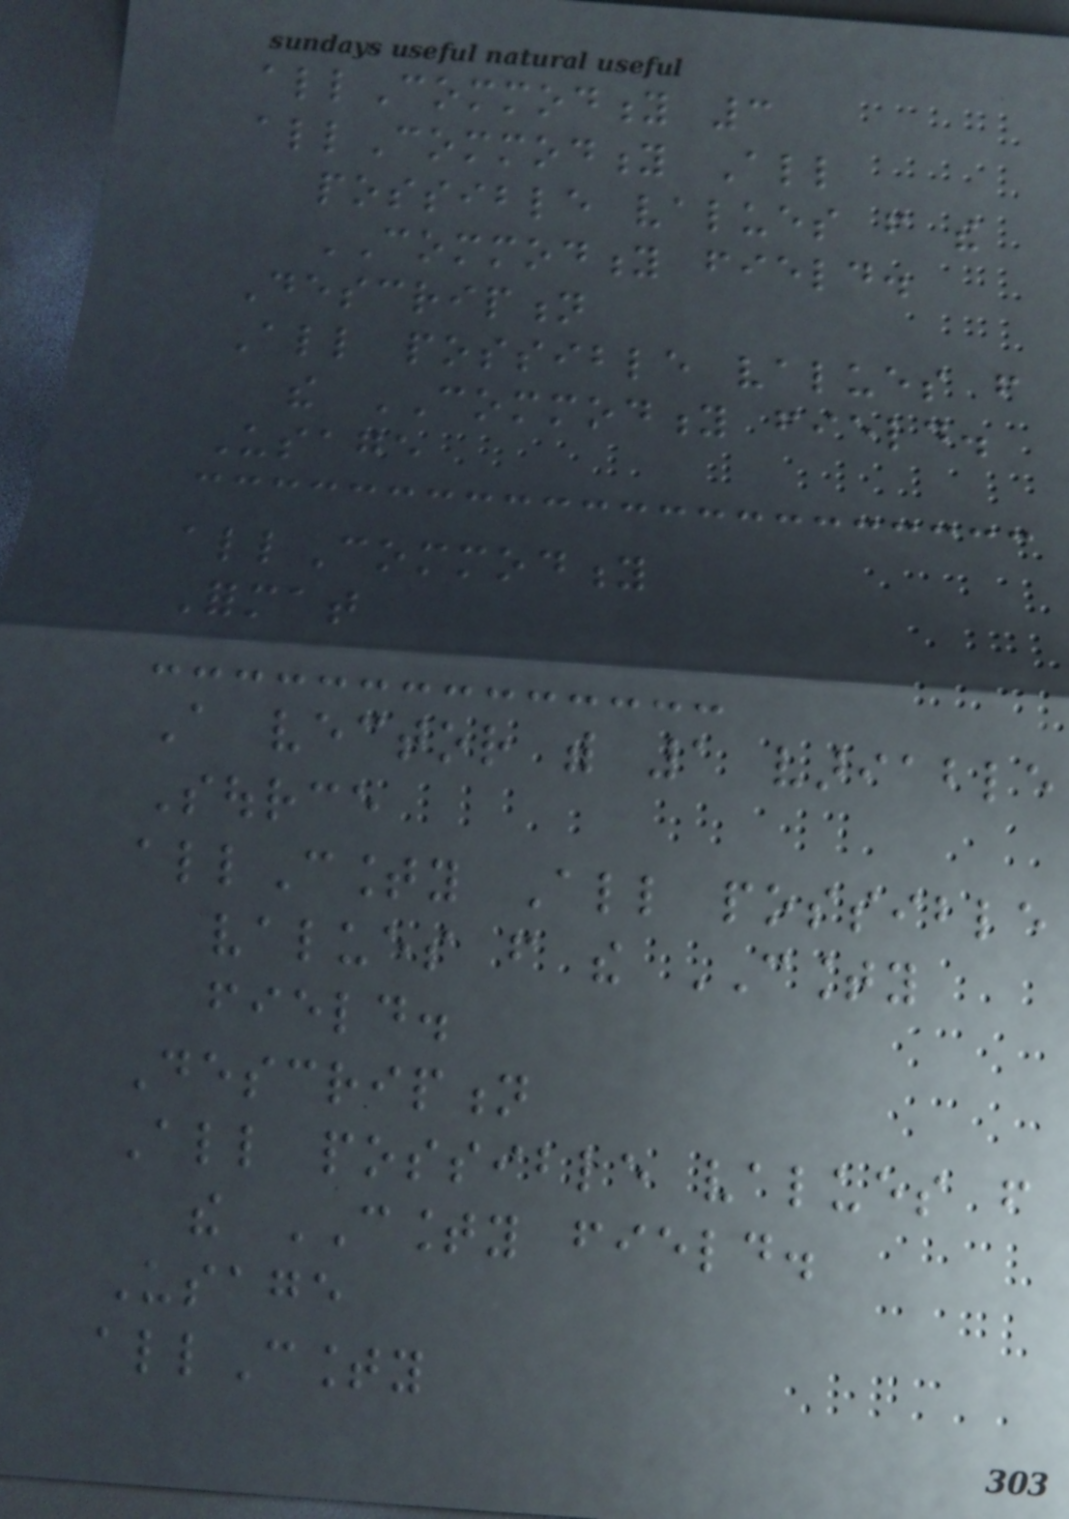allCommodity 3
allCommodity All
possible values from the
COMMODITY field.
Description
All possible values from
the COMMODITY field.
Usage
allCommodity
Format
A vector with 1 variable
Source
allCounty All possible
values from the COUNTY
field.
Description
All possible values from
the COUNTY field.
Usage
allCounty
